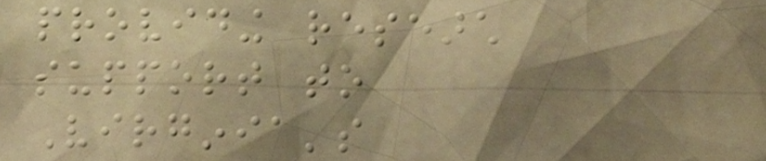providing research
support to
Virginia's
